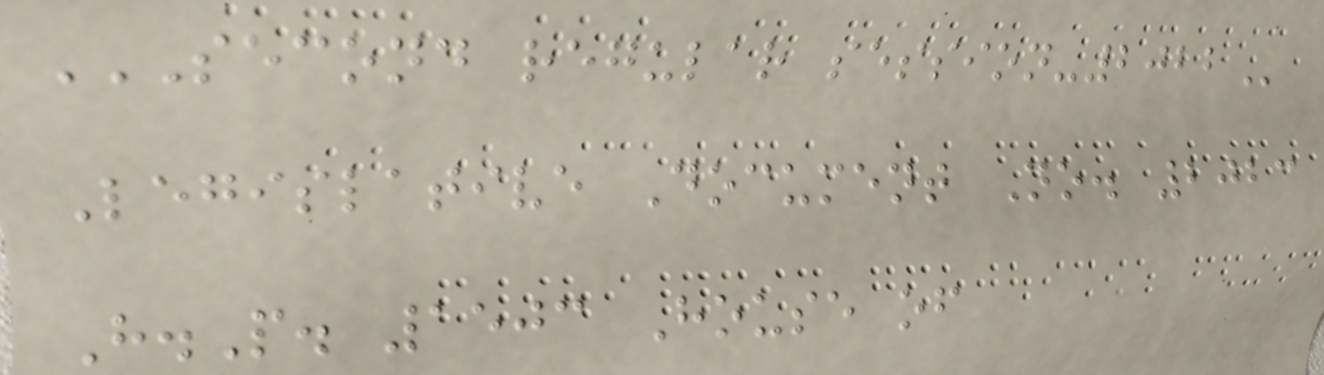SECOND REGULAR SESSION-2022
Legislative Document No. 2023
H.P. 1503 House of
